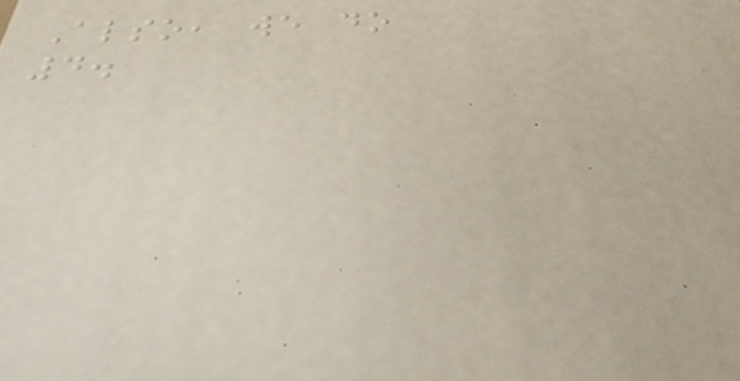Also, we do
4.
